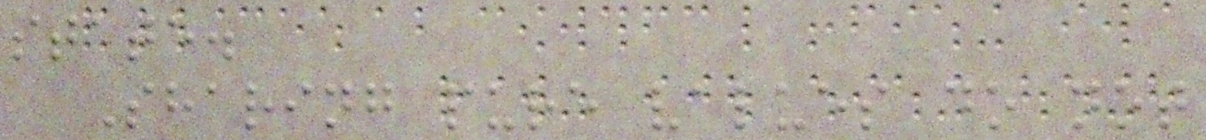state.
Sharing pure values do not
